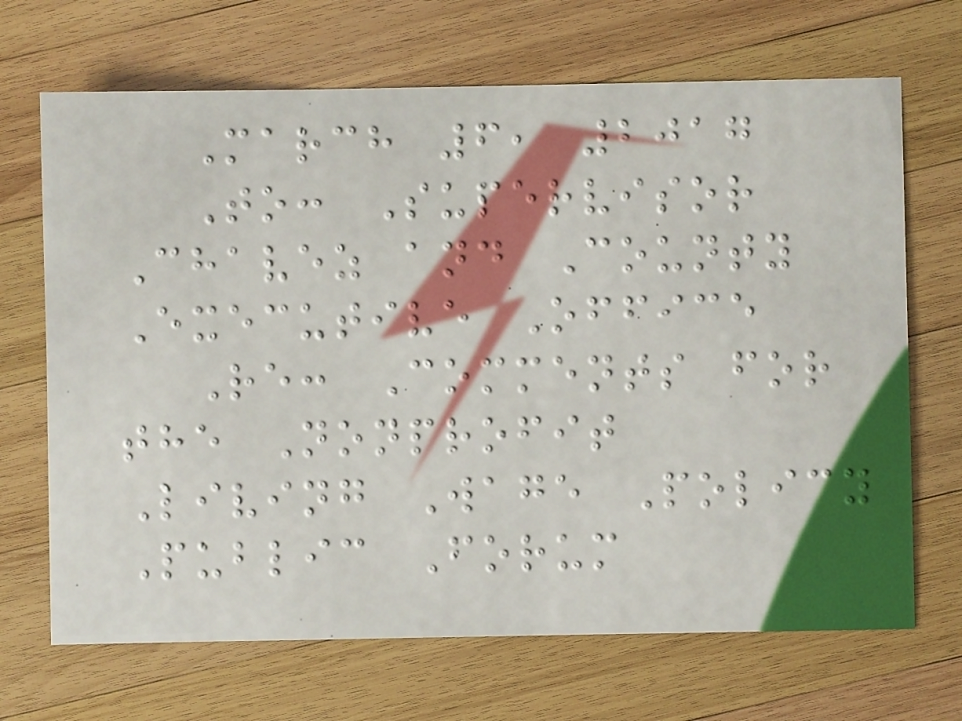March 6, 2017
To: Supervisor
Chavez and County
Executive Office
Re: Comments for
the Nonprofit
Living Wage Policy
Public Forum
